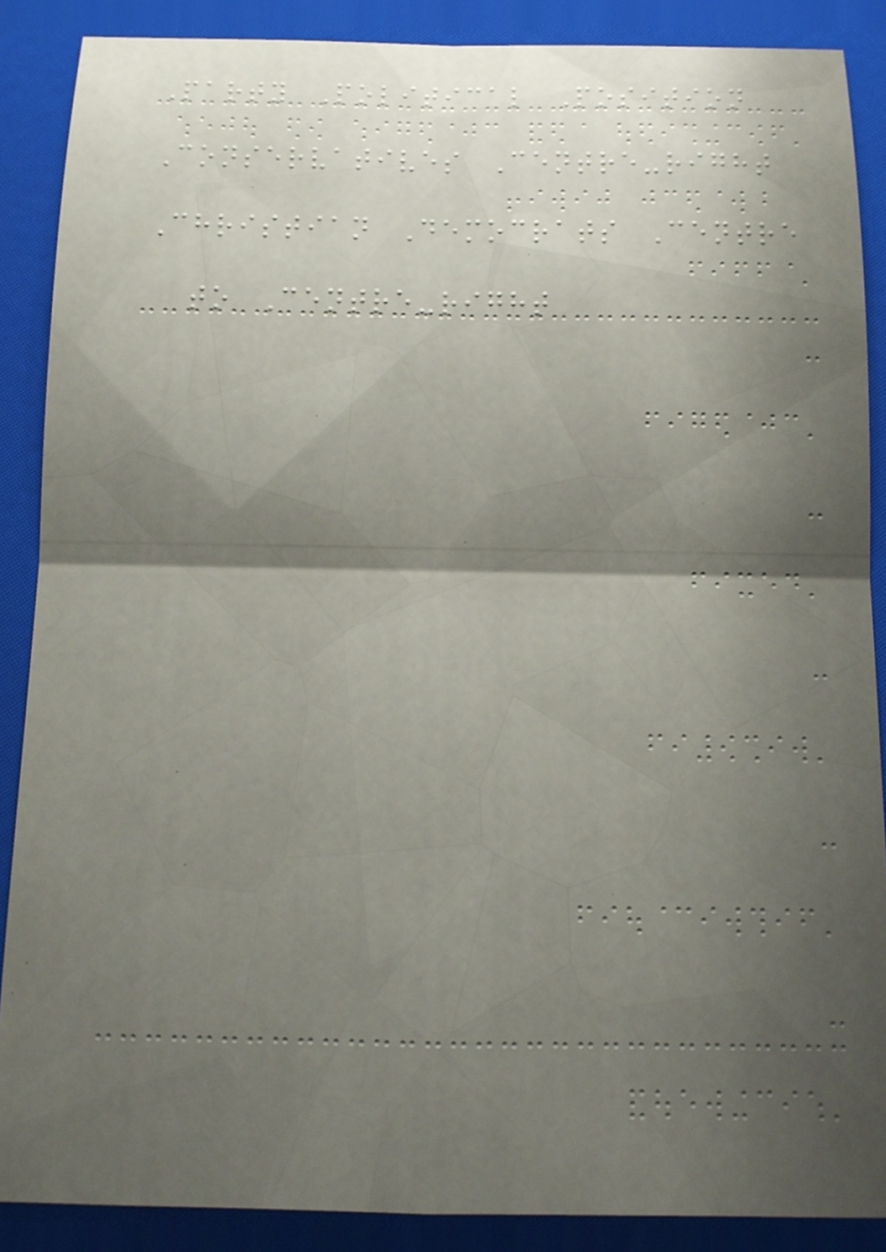Party Political Position
Conservatives Centre-right
Christian Democrats Centre
to Centre-right
